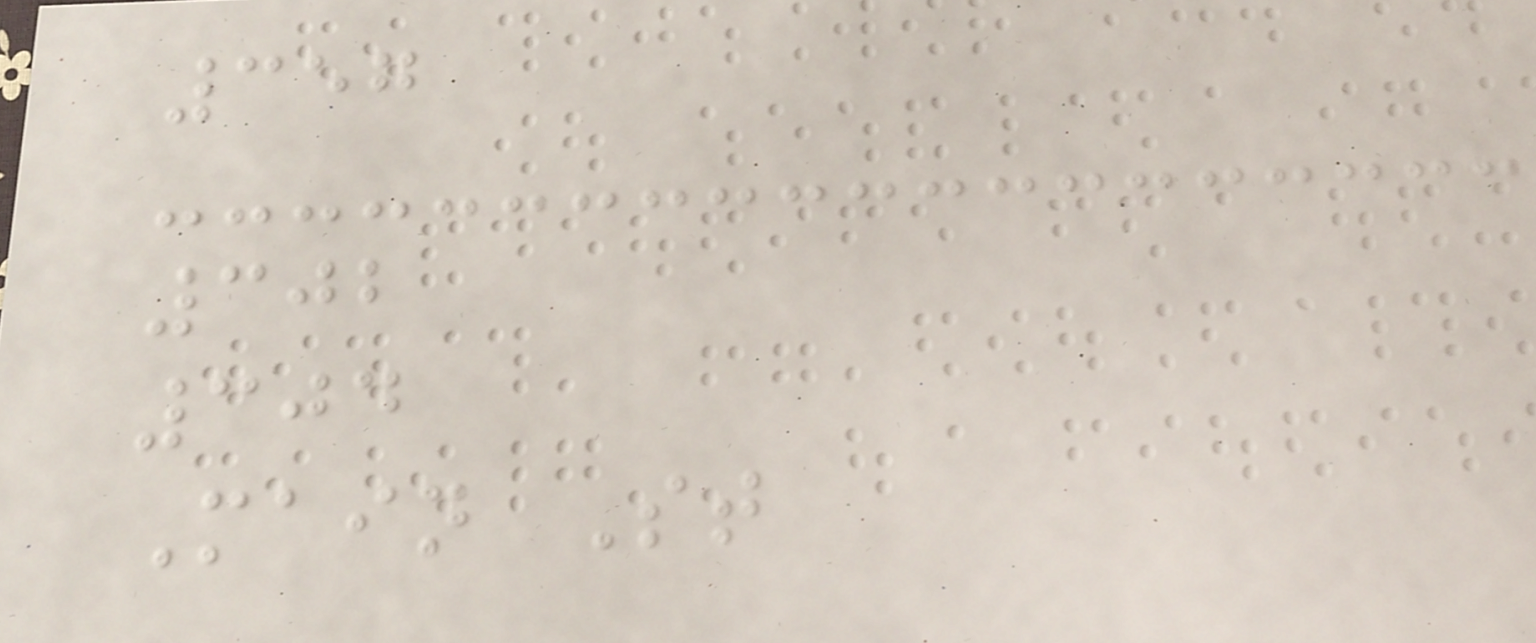357
302
304
Main St
